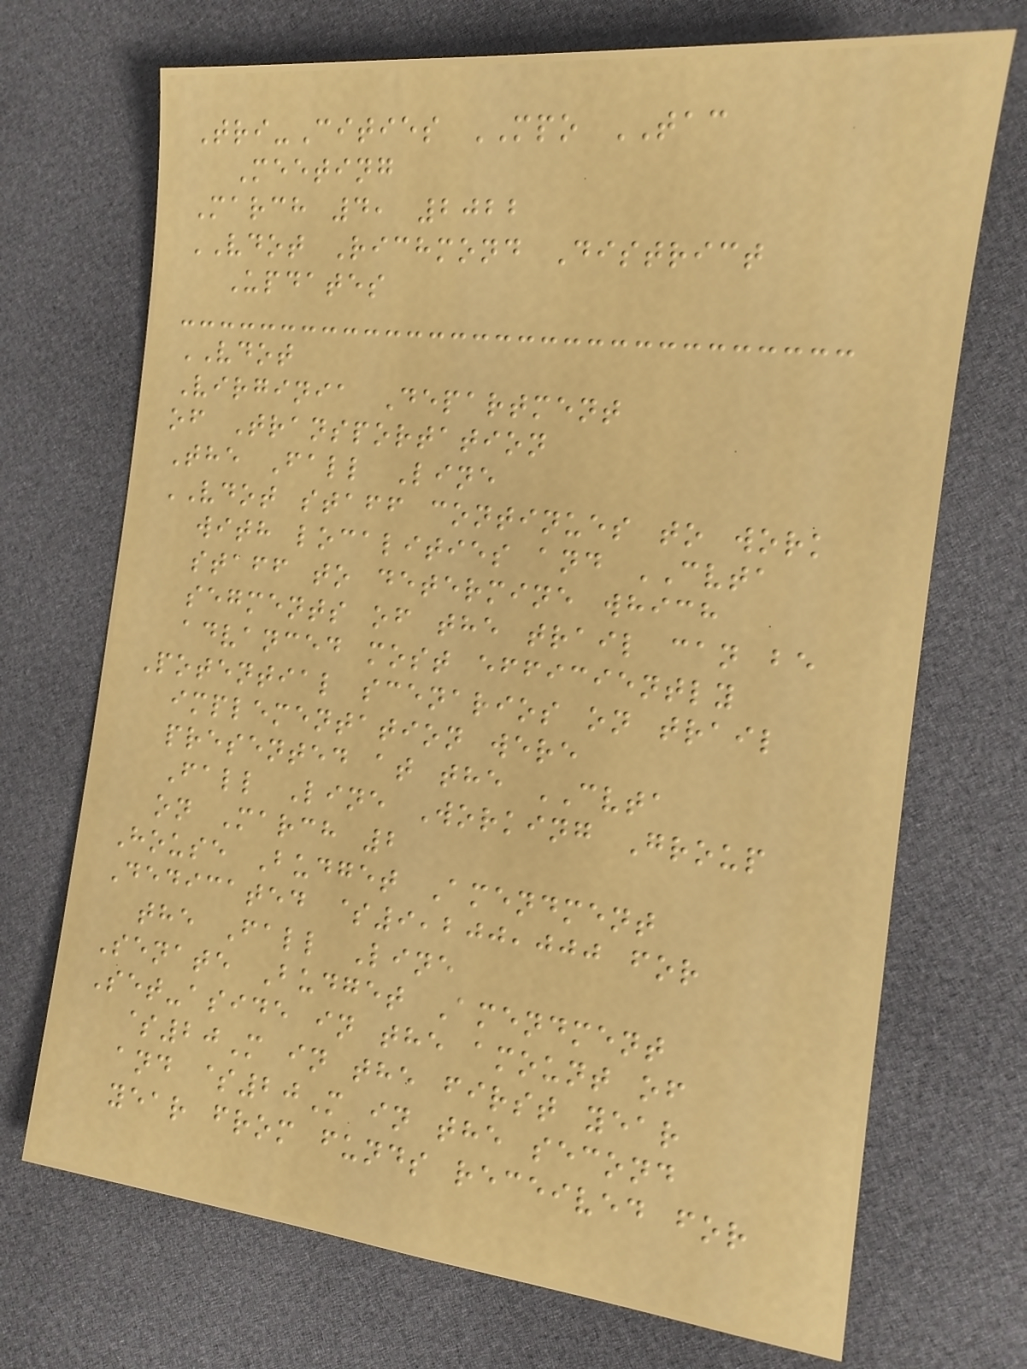Tri-Cities MPO TAC
Meeting
March 4, 2022
VDOT Richmond District
Updates
VDOT
Virginia Department
of Transportation
The Fall Line
VDOT staff continues to work
with localities and CVTA
staff to determine which
segments of the trail can be
advanced most efficiently
Potential scenarios on trail
implementation were
presented at the CVTA
Fall Line Working Group
on March 2
House Budget Amendment
Dedicated $9,200,000 for
the Fall Line
Senate Budget Amendment
Set-aside in the amount of
$20M in the first year
and $20M in the second
year from funds received for
